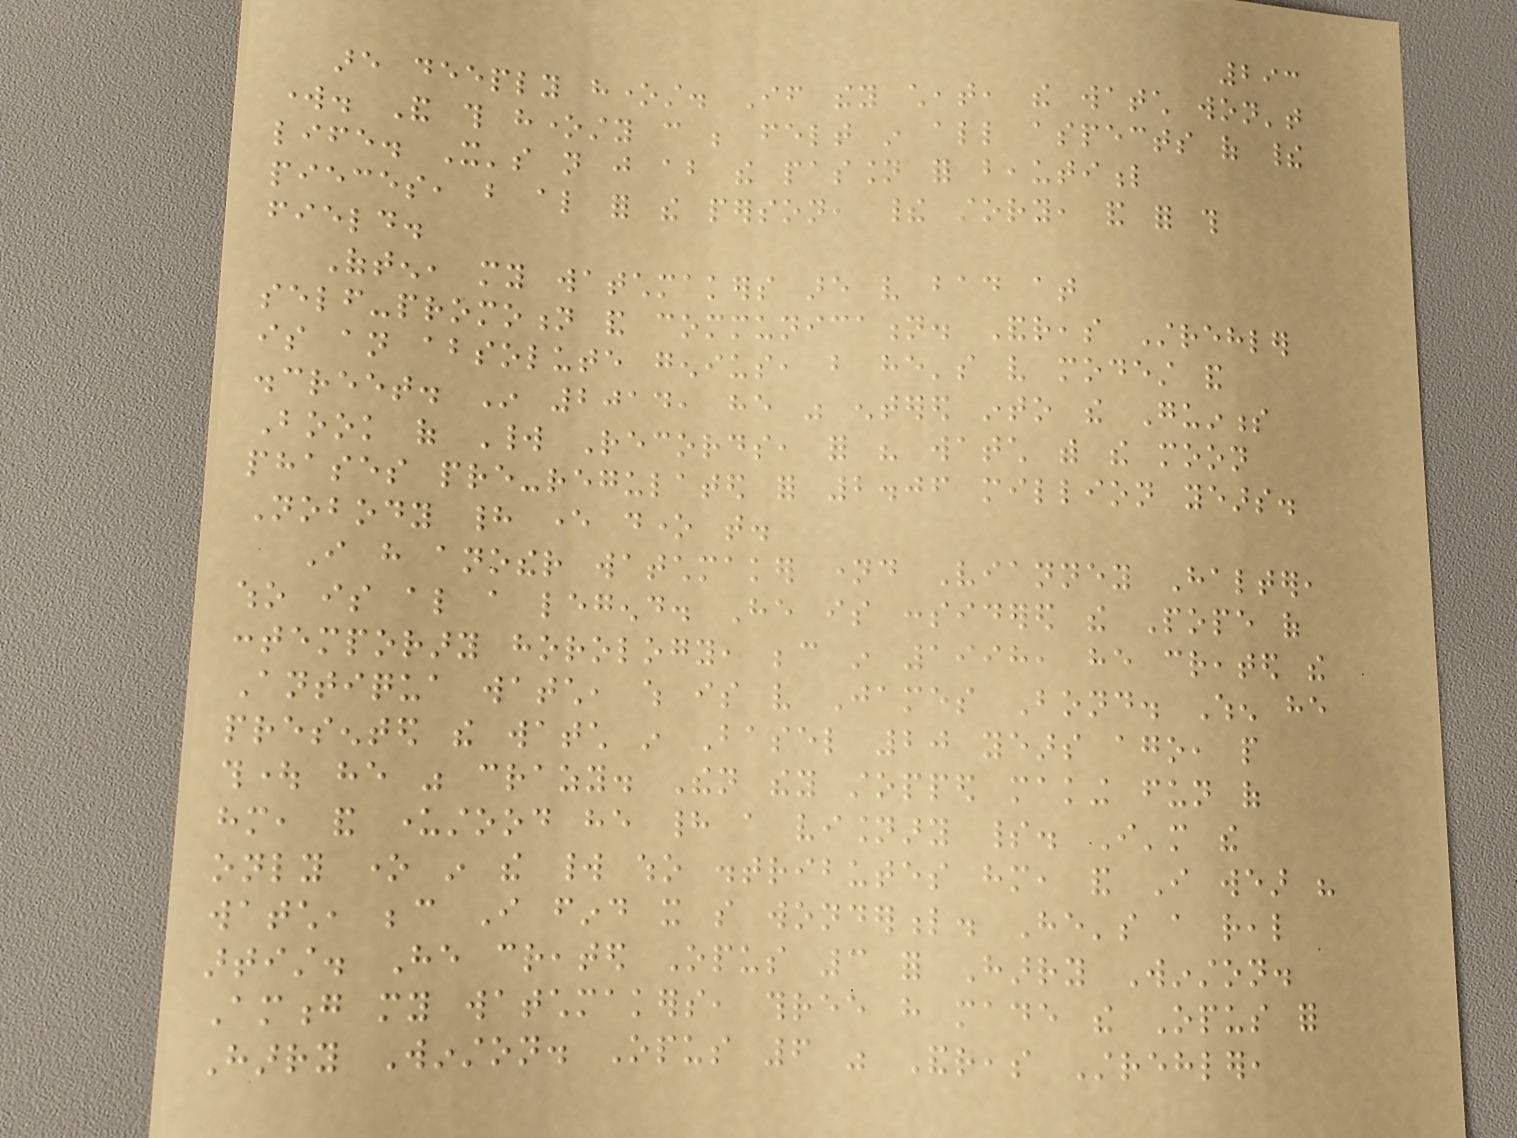293
are deeply honest. If they cheat, the watch won't
work. And this honesty can be felt in all aspects of their
life. It's not just about the passion for beautiful
pieces, but also for the person, their story, and for this
field.
Often, my watchmakers are very bad at
self-promotion and communication. Andreas Strehler
is an absolute genius, but he's very modest and
discreet. In 2014, he was entered into the Guinness
Book of World Records, for his watch with the moon
phases pre-regulated for 2.06 million years.
Nobody had ever done that.
I have another watchmaker named Vianney Halter,
who is also a legend. He is considered the Pope of
contemporary horology, because in 1998, he created the
Antiqua watch, which is very James Bond. When he
presented the watch in Basel 20 years ago, people
thought he was crazy. Then they stopped making fun of
him, and understood he had a visionary spirit. I'm the
only one in the world who distributes him, and I wear his
watch, because I find it so wonderful. He's a real
artist. He created Opus 3 for Harry Winston.
Among my watchmakers, three have made the Opus for
Harry Winston. Opus 6 was Andreas Strehler,
